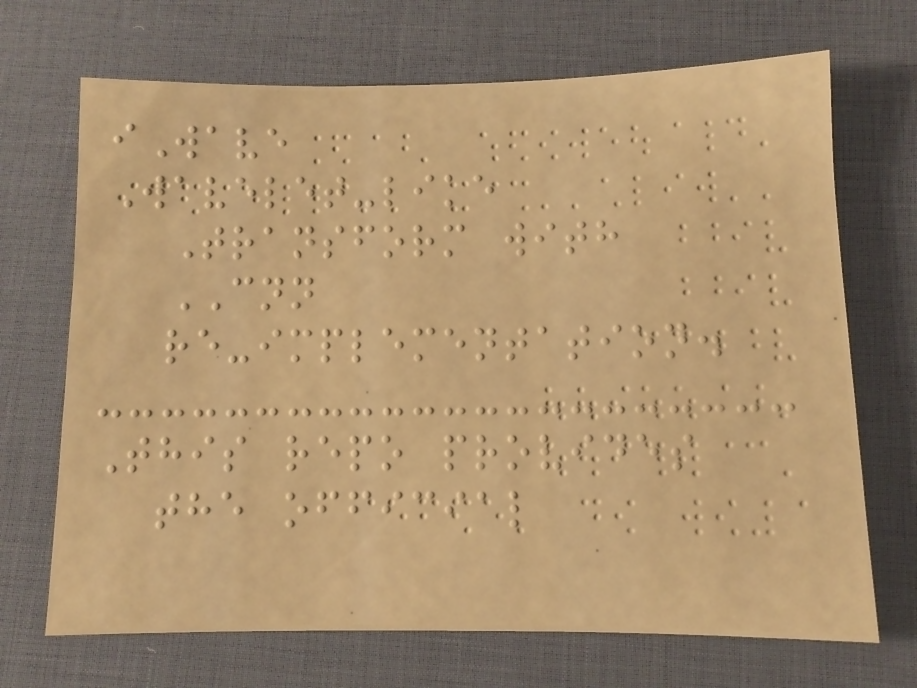iWave
Wavelet-like
Transform with
CNN
re-implementation.
This repo provides
the official
